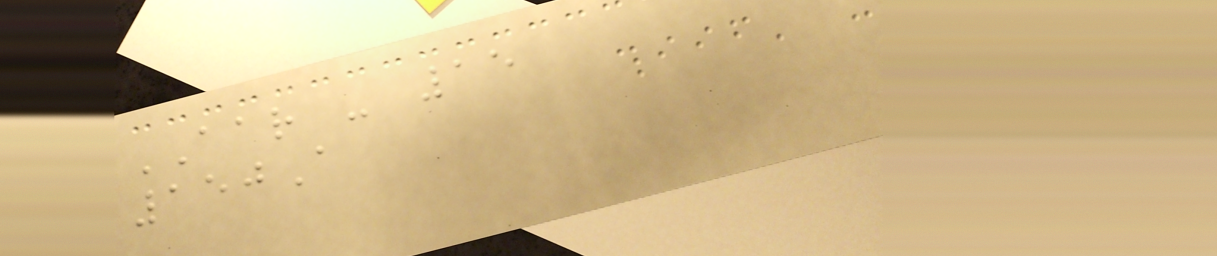AAR - 15
150A
